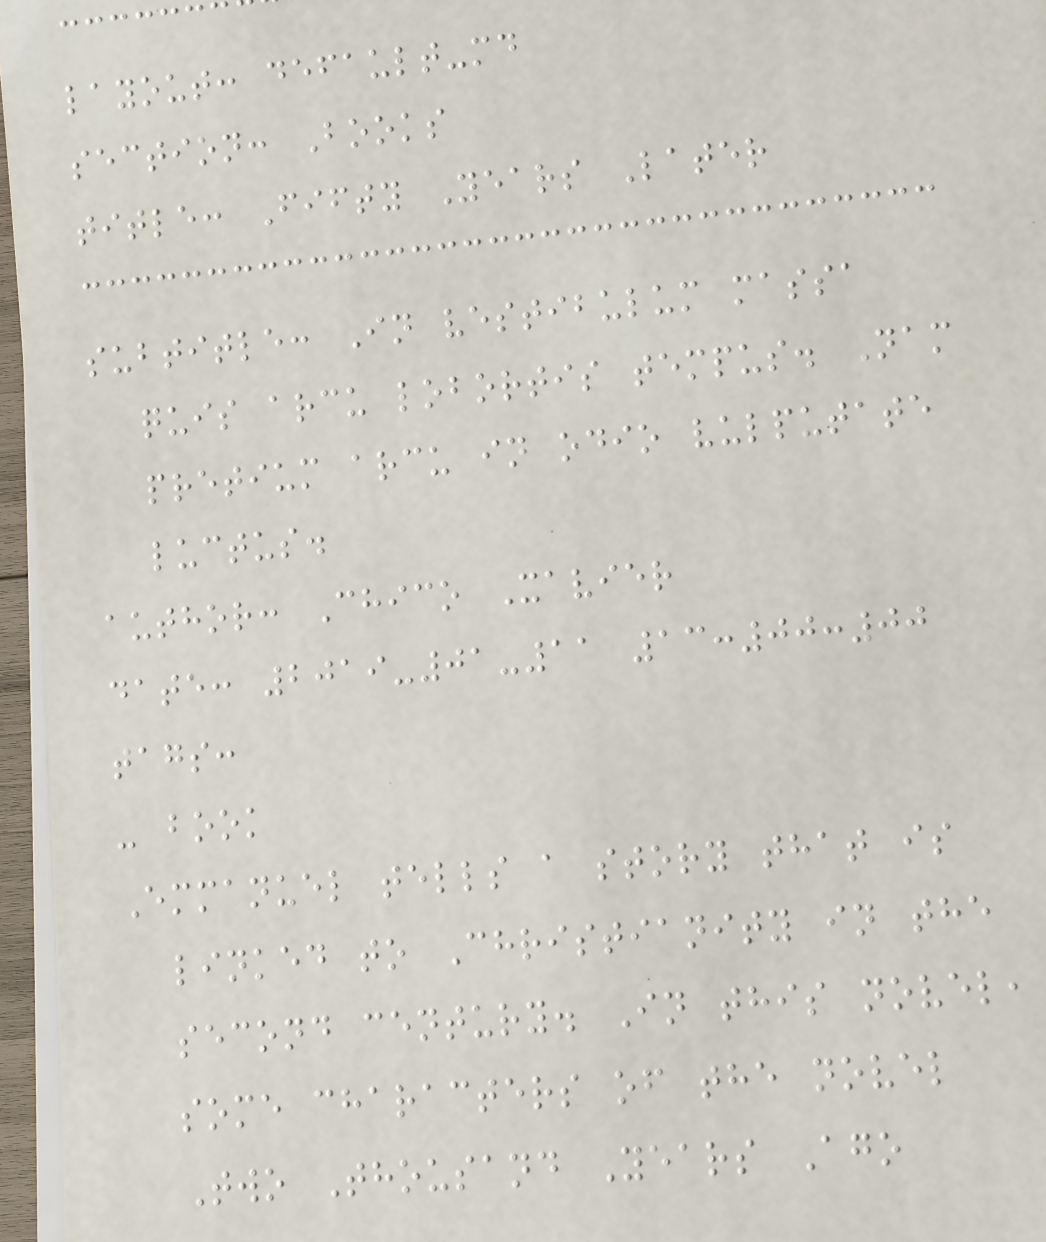layout: default-md
section: Books
title: Fifty Years Later
subtitle: In vestibulum massa
quis arcu lobortis tempus. Nam
pretium arcu in odio vulputate
luctus.
author: Chico Xavier
date: 2019-01-11 13:00:00
tags:
- book
Emmanuel tells a story that is
linked to Christianity in the
second century. In this novel,
some characters of the novel
Two Thousand Years Ago
